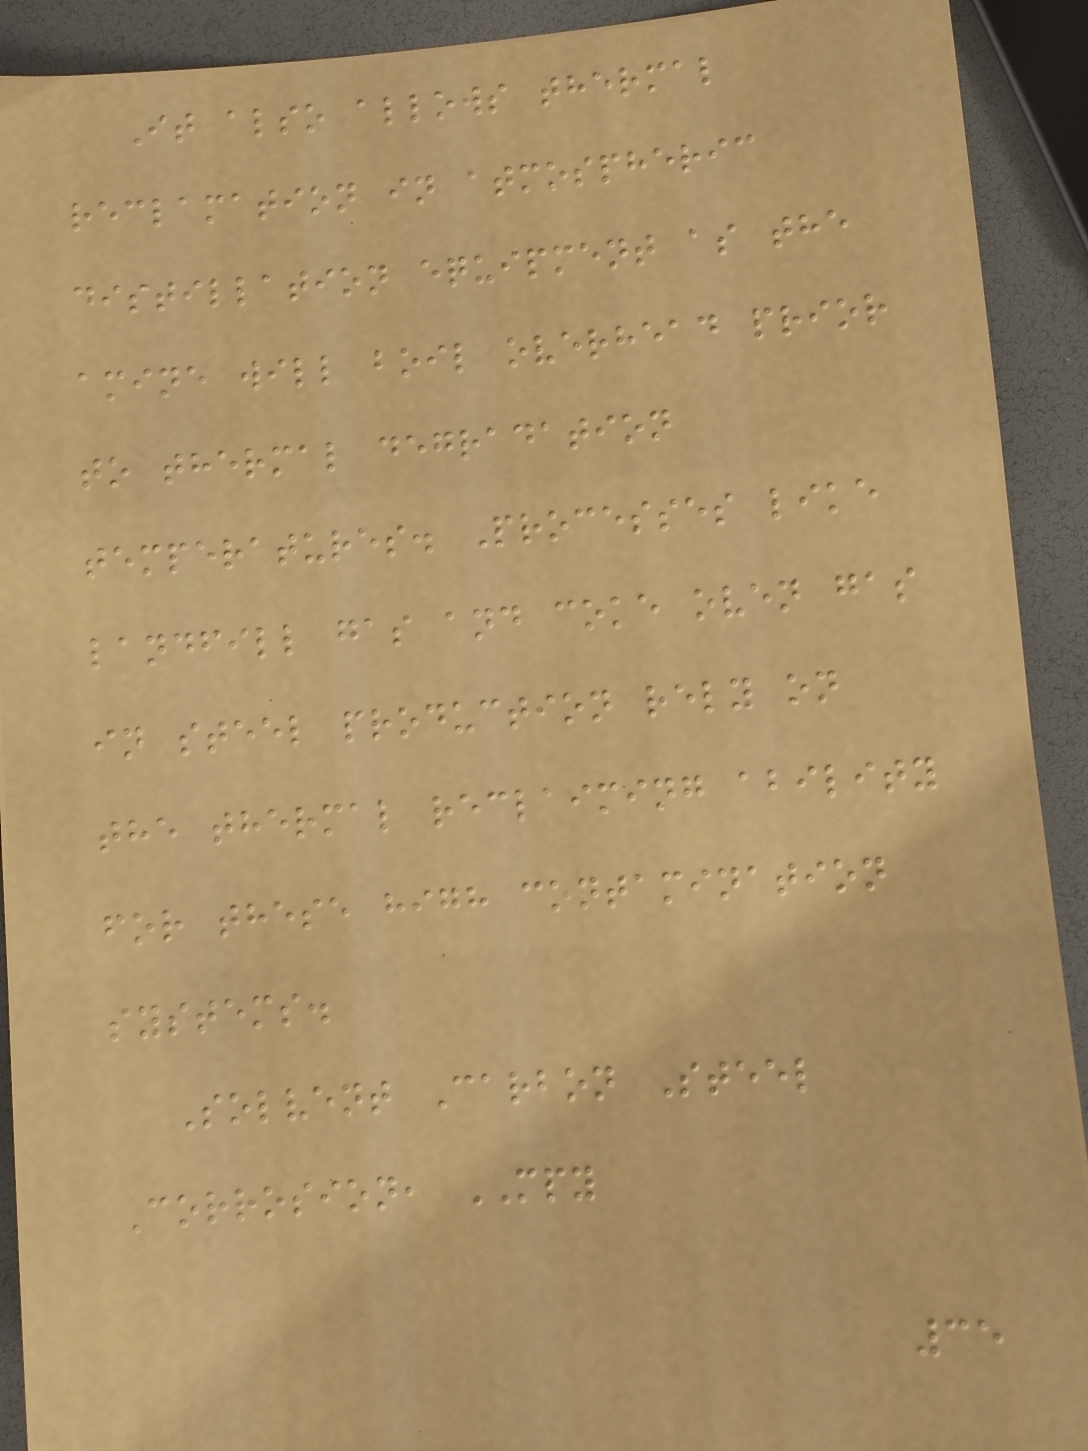It also allows thermal
reclamation in atmospheric
distillation equipment as the
amine will boil overhead prior
to thermal degradation
temperatures. Processes like
landfill gas and coke oven gas
in steel production rely on
the thermal reclaiming ability
for these high contamination
systems.
Solvent Carbon Steel
Corrosion, MPY
35
